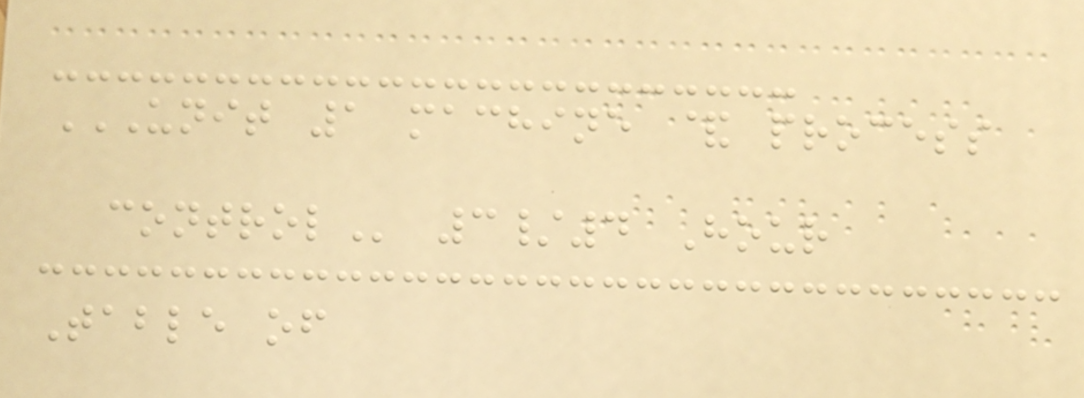UNIT 1 MACHINE & PROCESS
CONTROL 3/4 Hour
Table of
